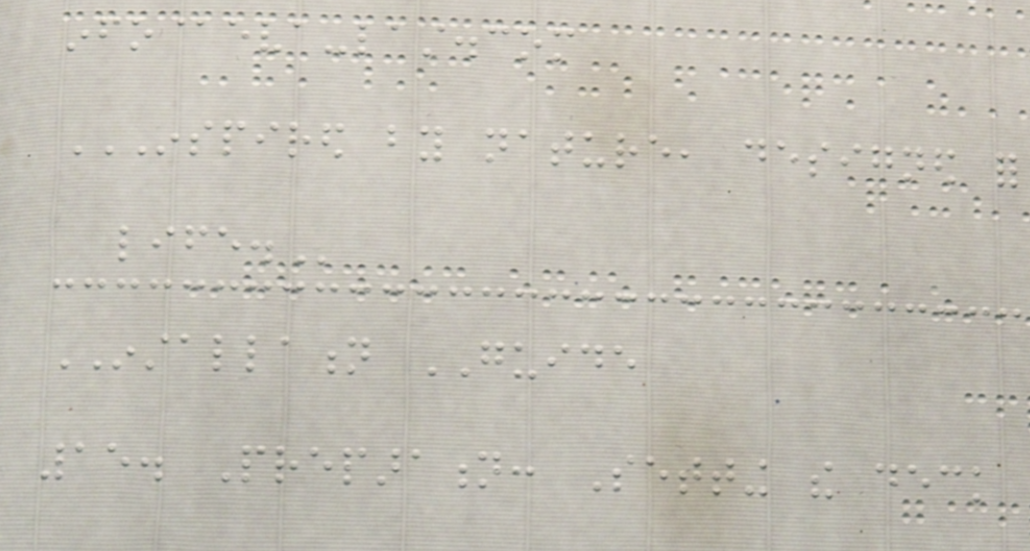info@eva-last.com
INSPIRED BY NATURE, DESIGNED FOR
LIFE.
INSTALLATION GUIDE
15. Preparation: Setting the deck
